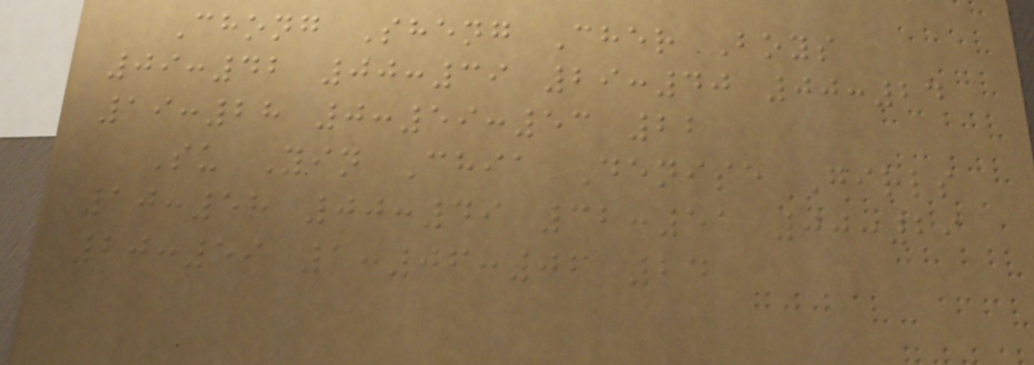Chong Sheng Cher Boys
09:42 00:39 29:40 00:24
19:28 0:59:53 22
Su Yin Chia Denise Girls
10:58 00:49 32:51 00:29
20:59 1:06:06 24
